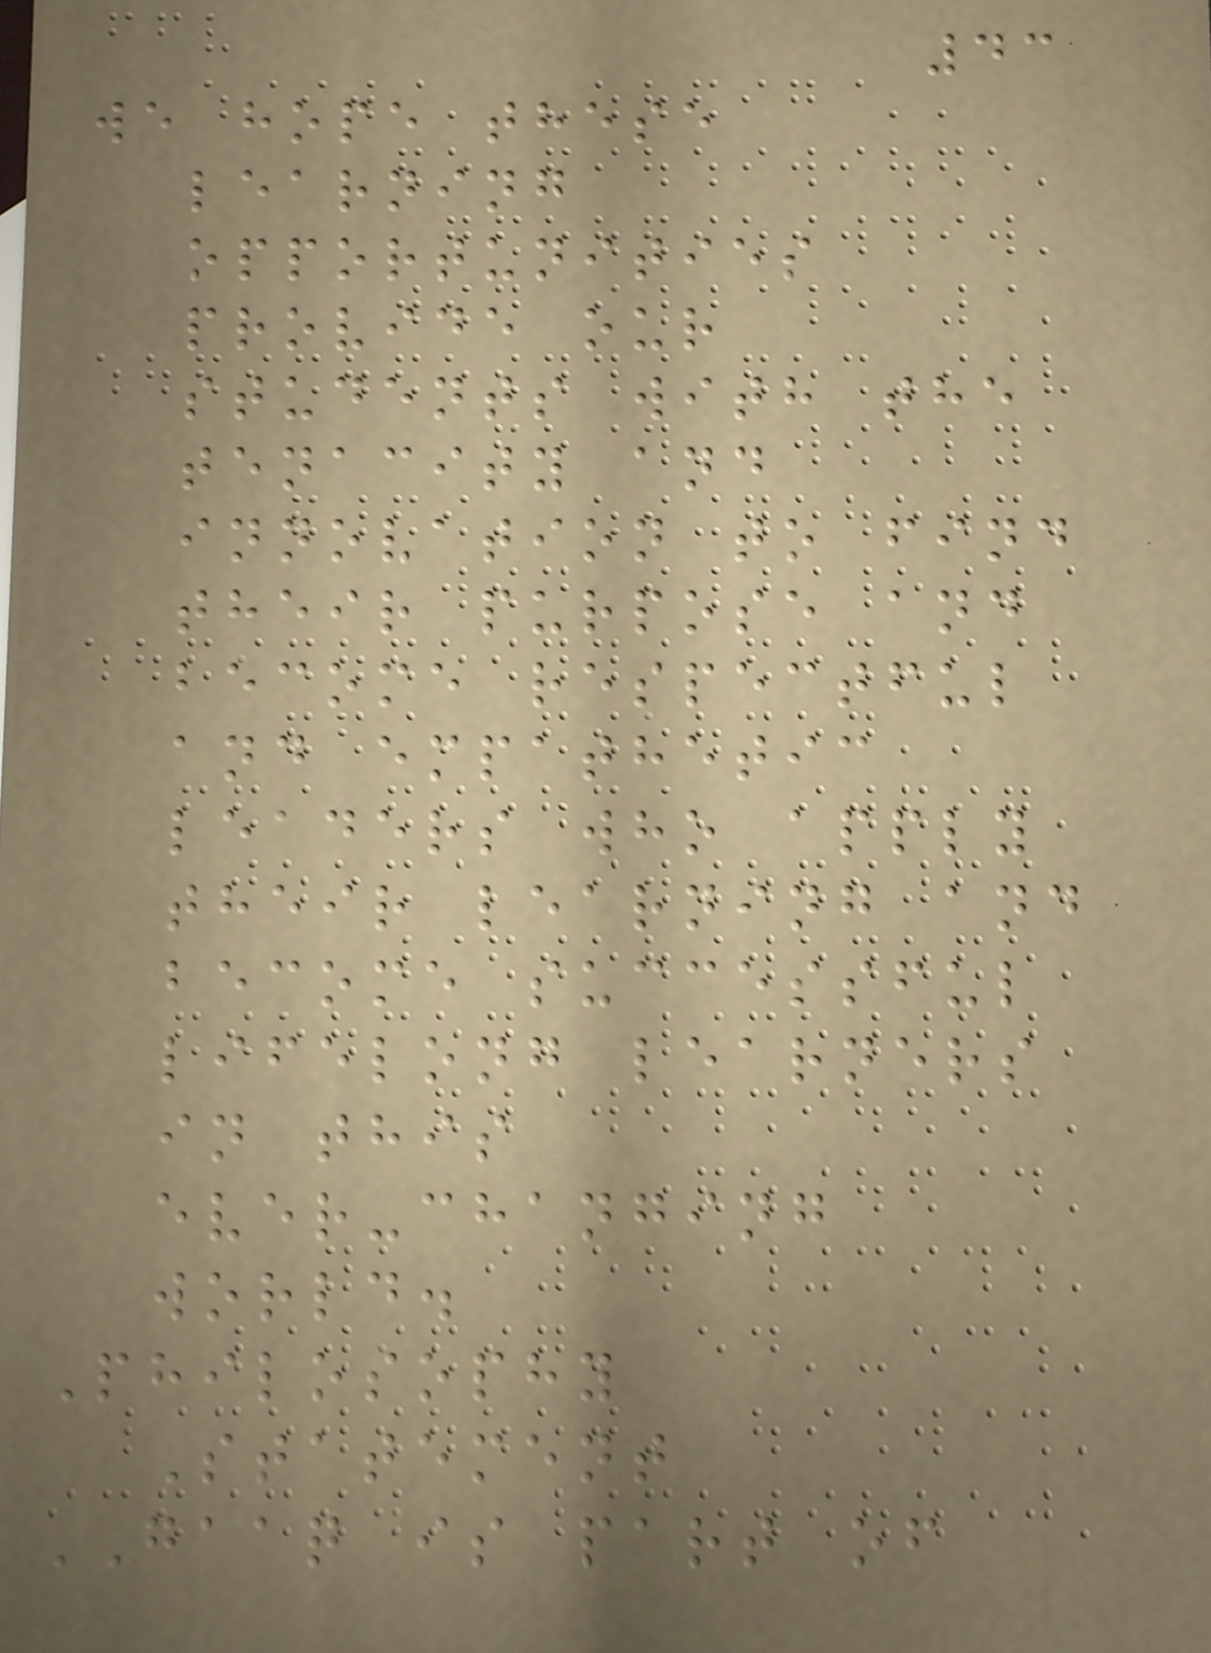43
we hope these
learning
opportunities
provide our
students with the
tenacity and
innovation to find
their purpose and
become respectful
and empathetic
leaders who apply
their learning and
become successful
lifelong learners
in this
ever-changing
world.
Philosophy
Statement
GAAQ is part of
